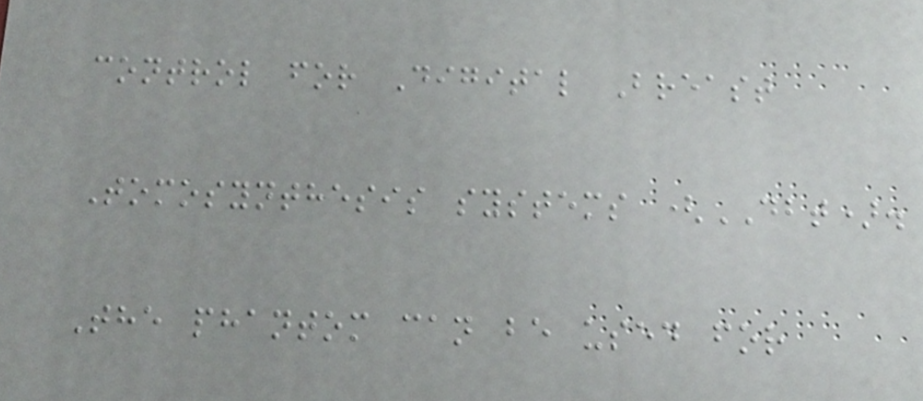control for Digital Breast
Tomosynthesis systems (DBT).
The phantom can be used for
